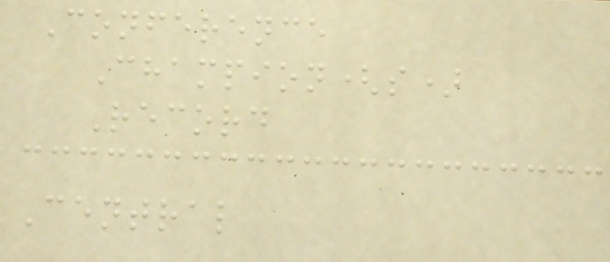Conference
Champion(s)
Record
Central
